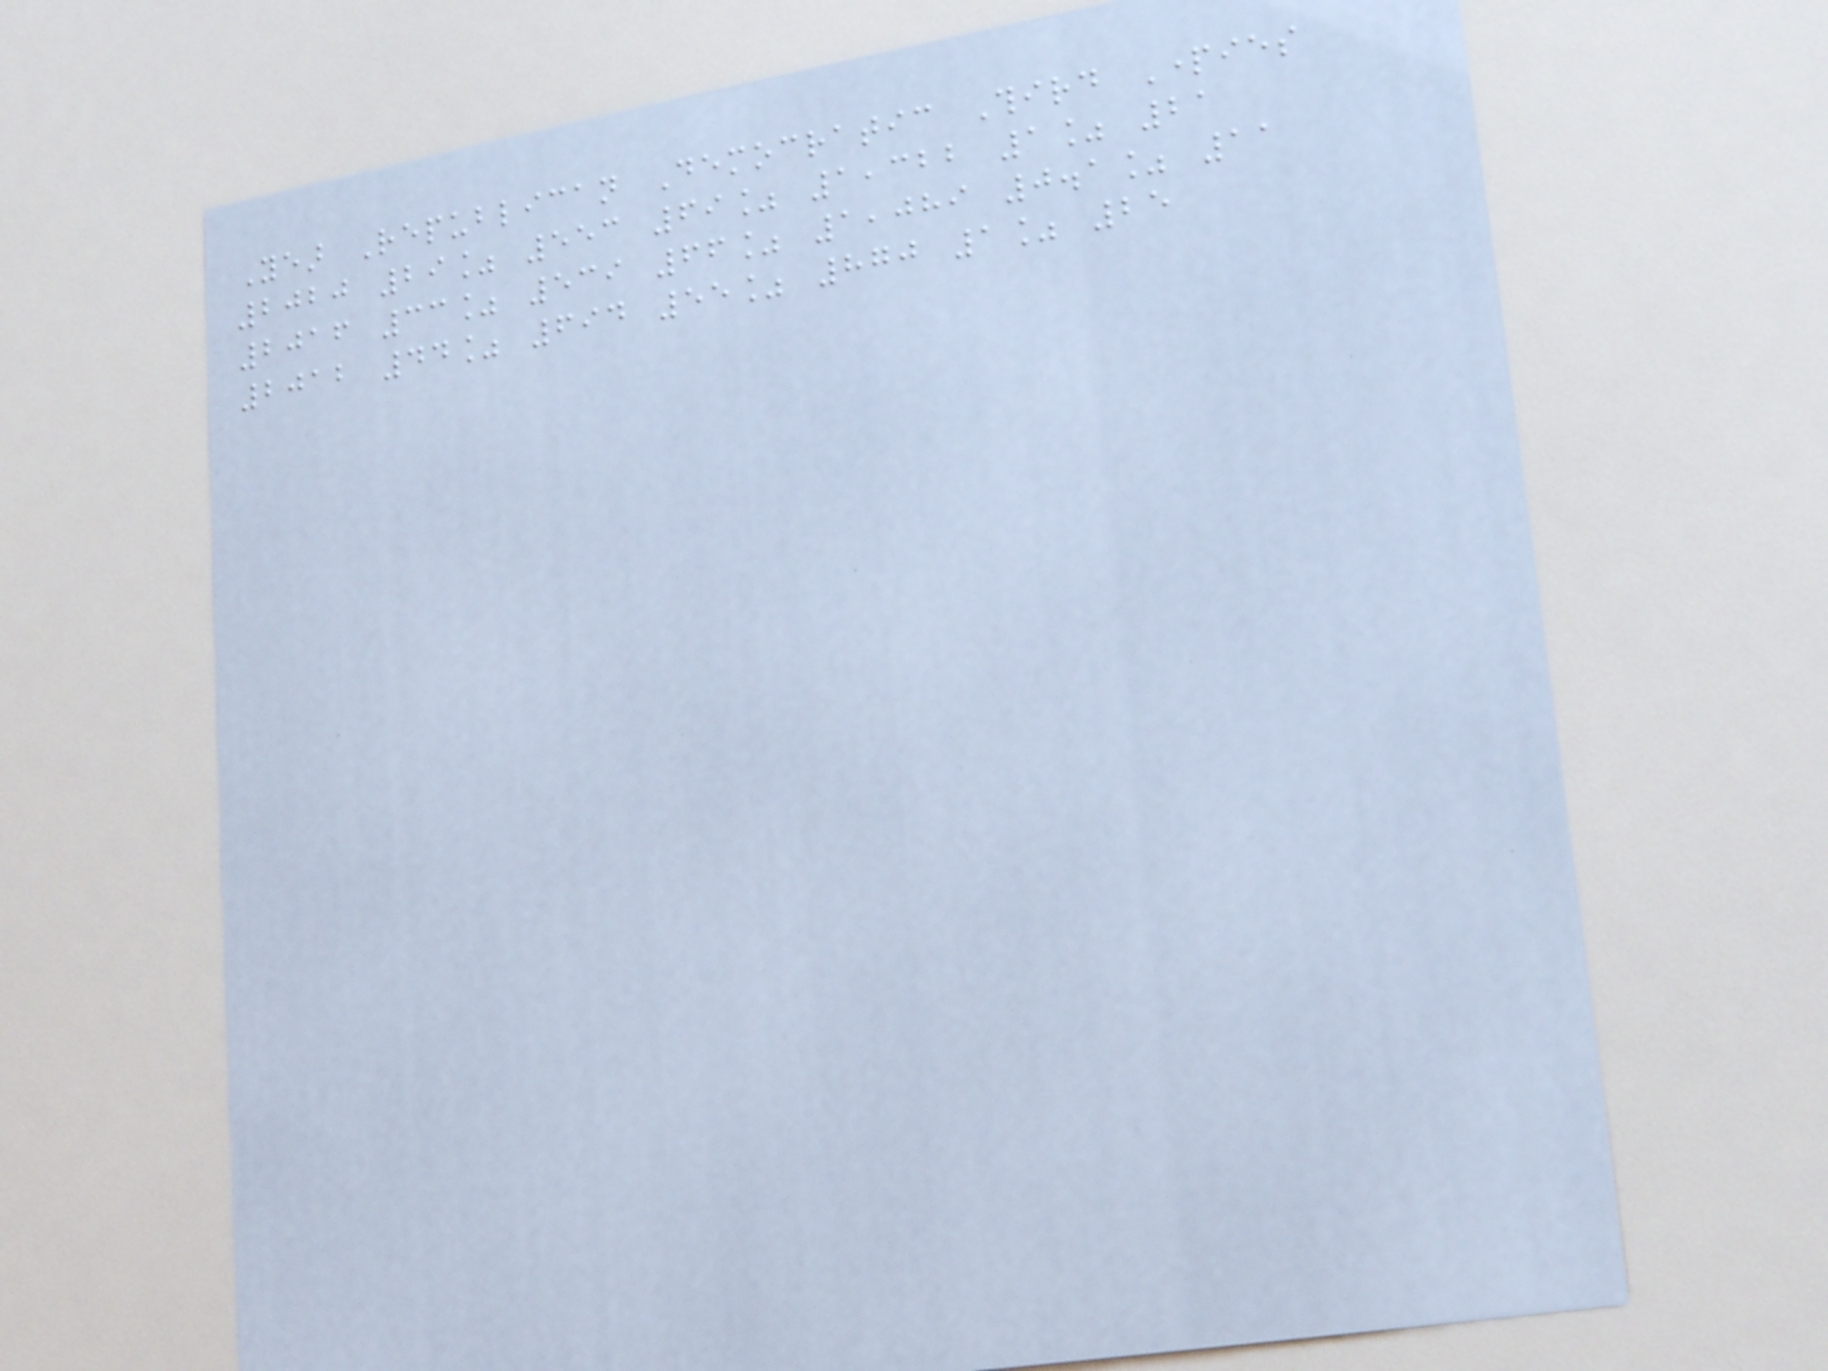Year Republican Democratic Third Parties
2020 29% 553 69% 1,322 1% 21
2016 33% 539 66% 1,089 0.1% 11
2012 44% 694 55% 870 1% 25
